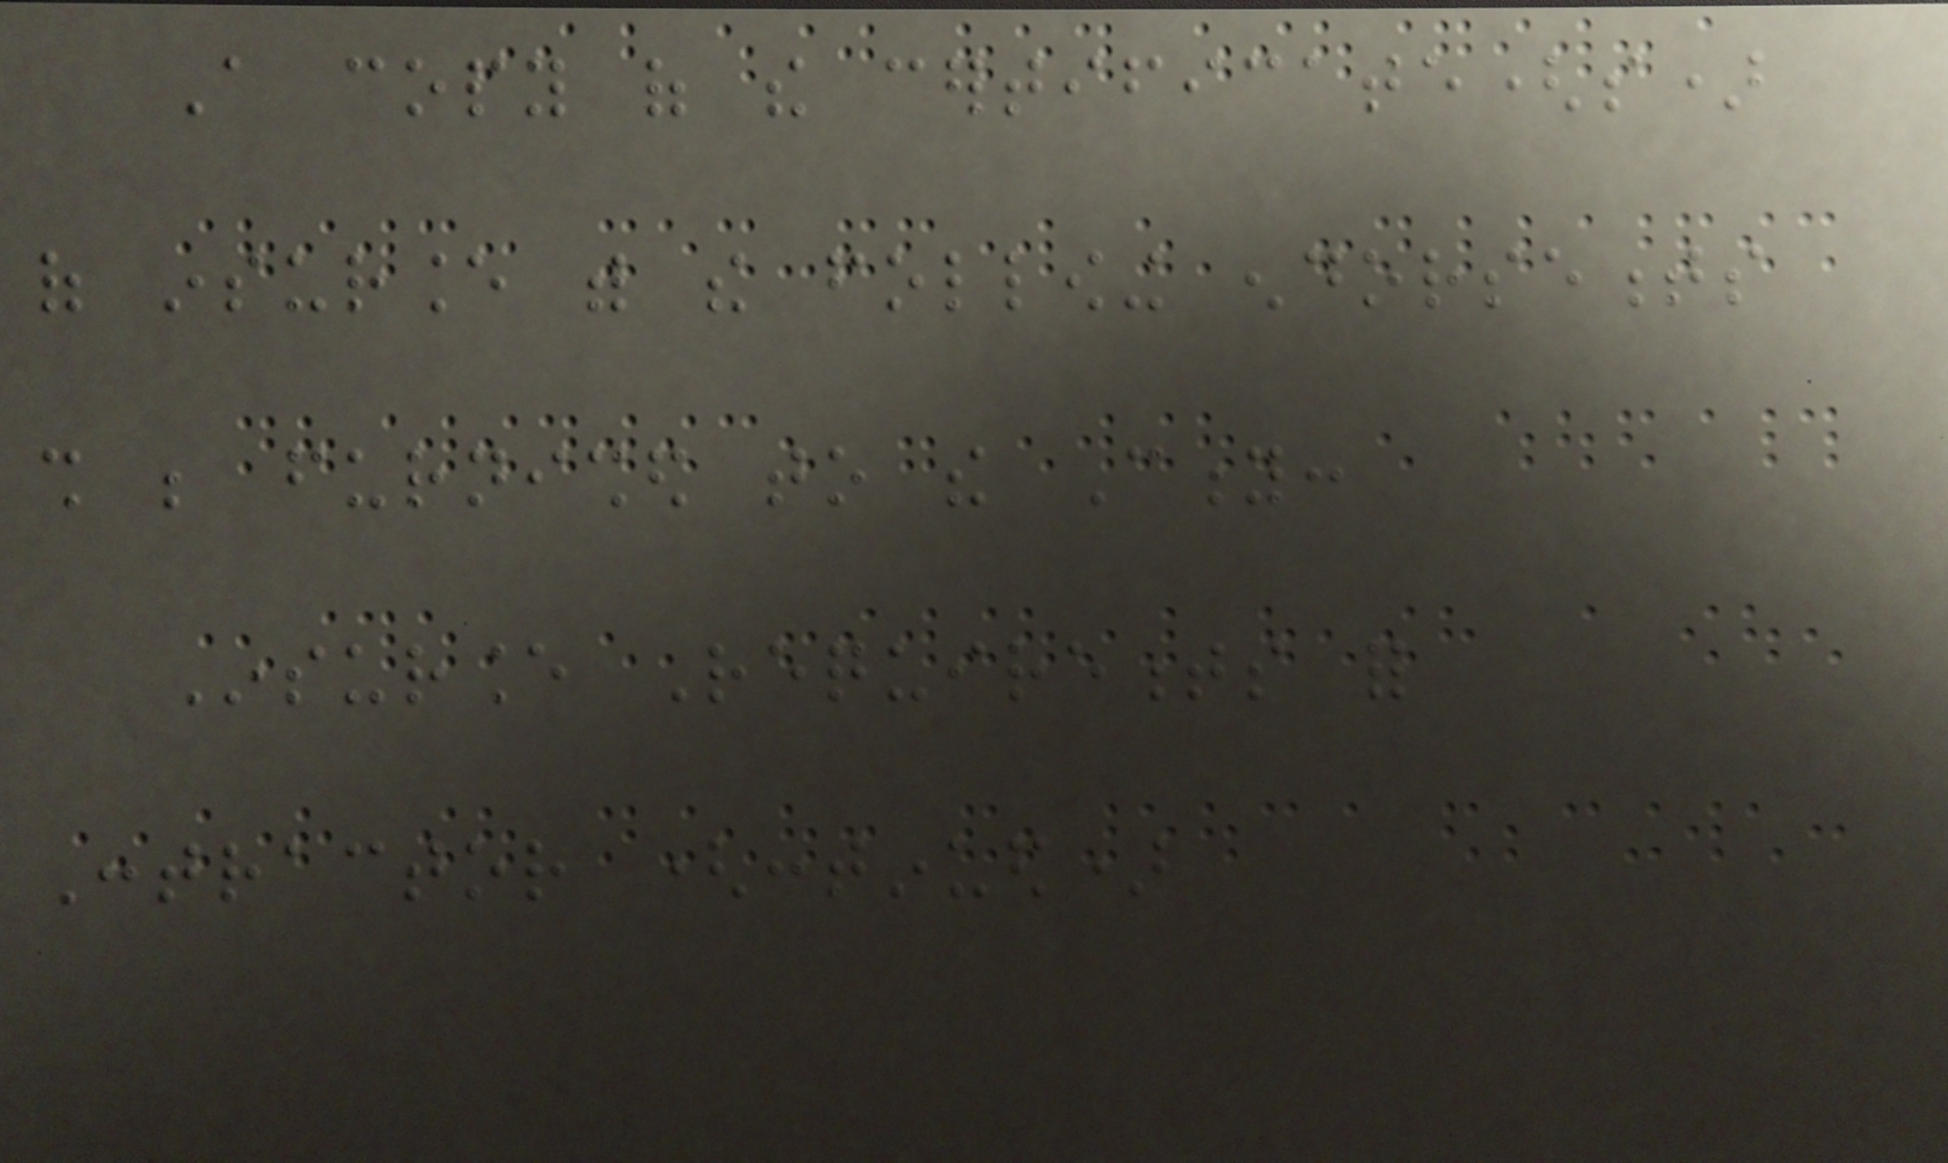A copy of the certificate(s)
of insurance with the following endorsements
shall be furnished to the City:
Insurance Requirements for
Contractor (continued)
